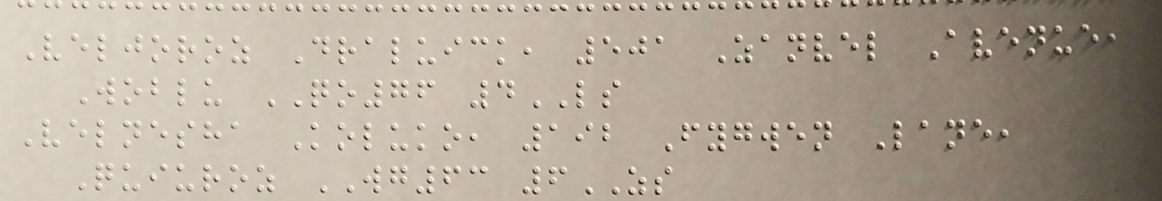Veljoroz Draluick, 501 Zanvel Avenue,
Woblu QO76 4LS
Velnesha Koluko, 192 Fygwen Lane,
Quiuroz WG63 6ZS
